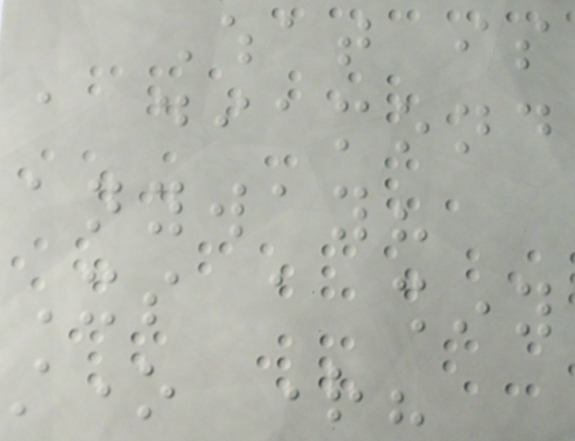What is
a diamond
anyway?
Its a shiny
stone right?
